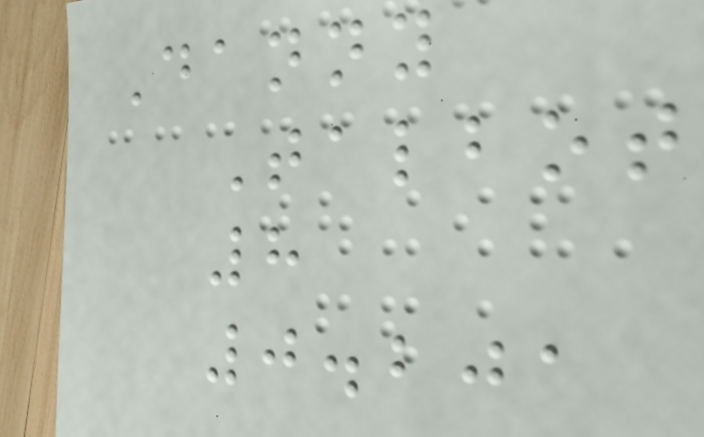Danny
Talbot
8
0.201
